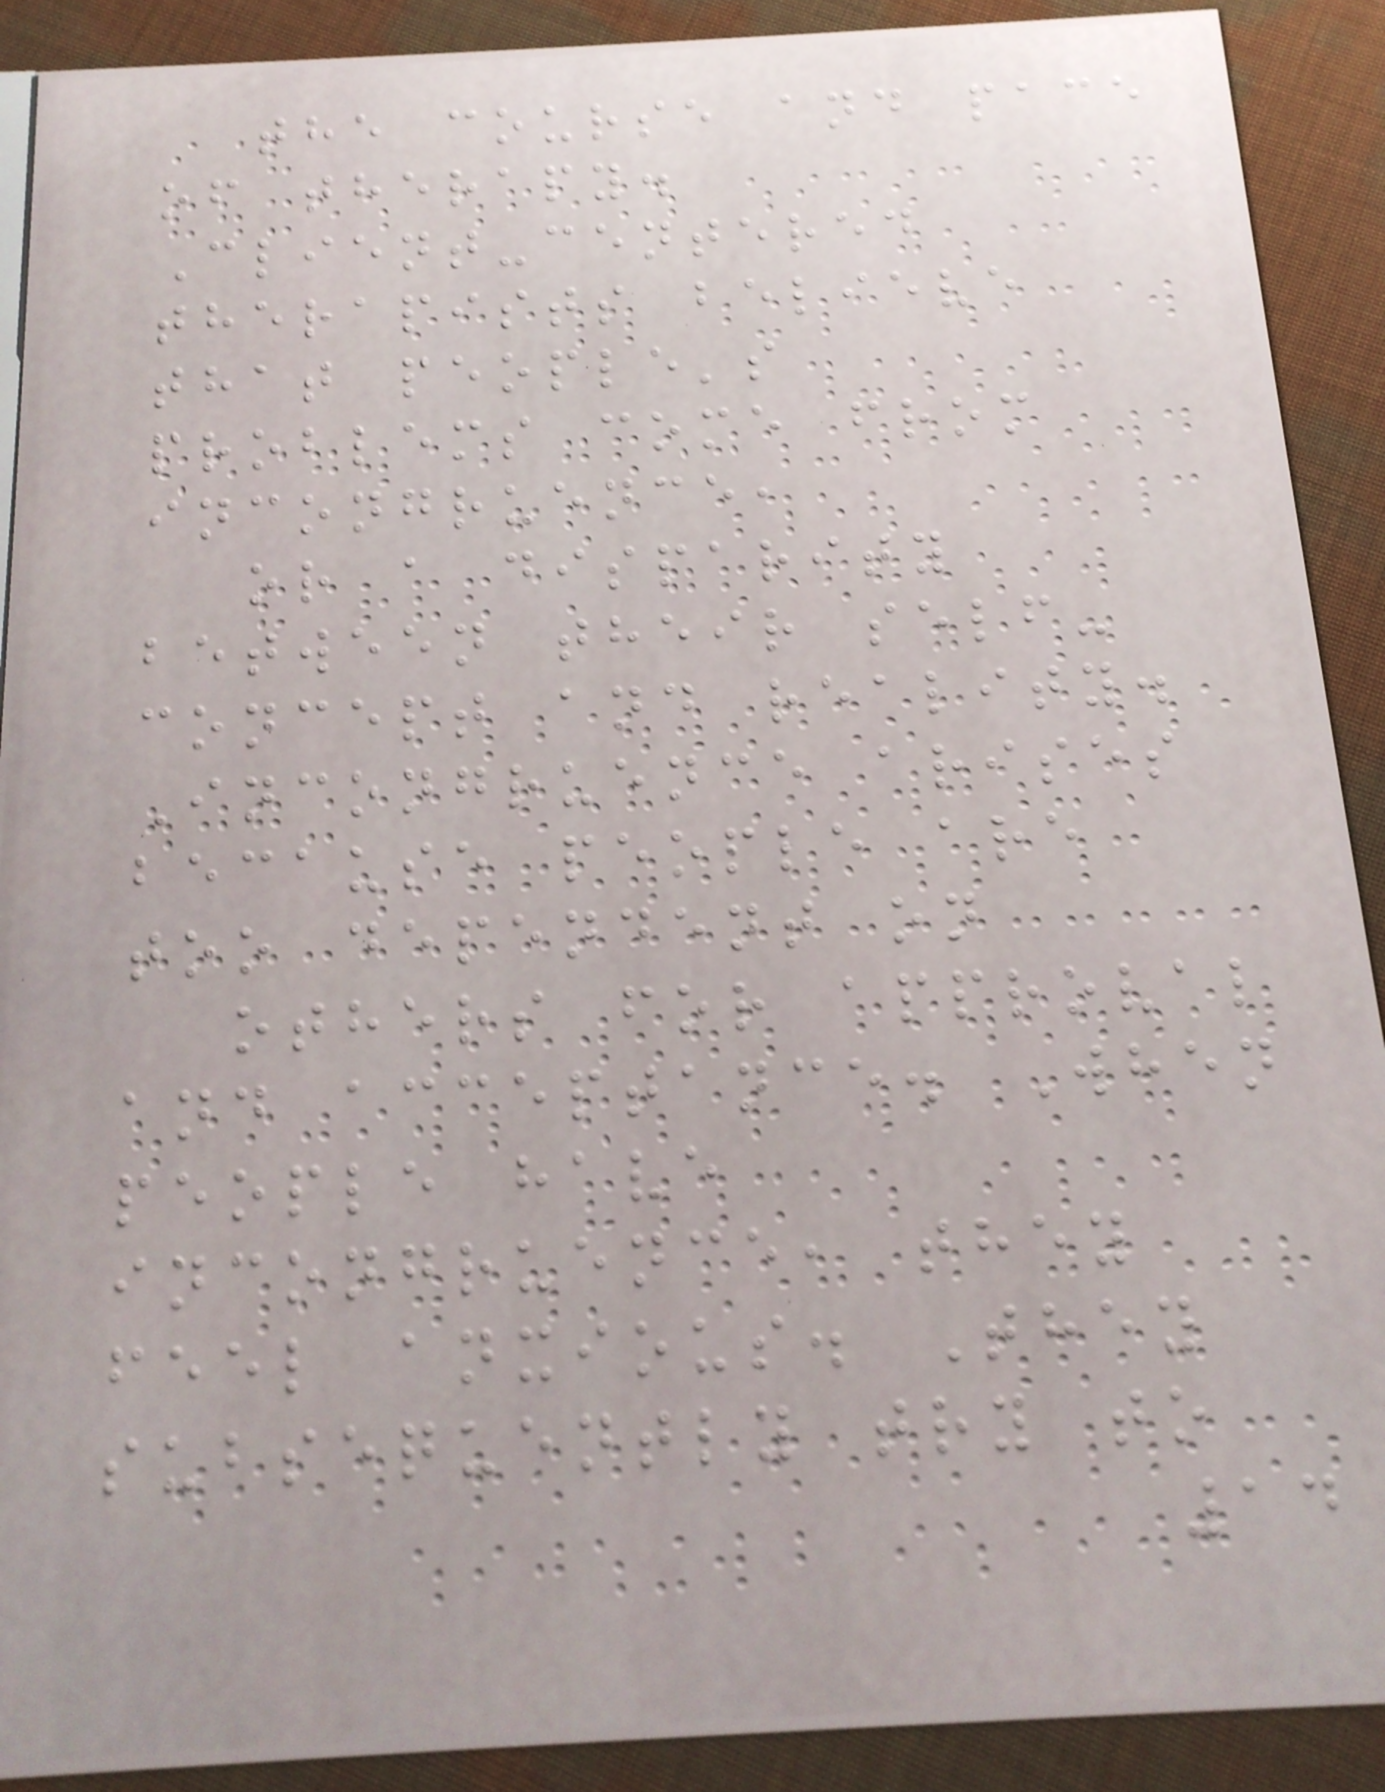the course and pace
of therapy.
Client-centered
therapists believe
that people's
problems come from
incongruence,
or a disparity
between their self-
concept and reality.
Incongruence arises
because people are
too dependent on
others for approval
and acceptance. When
people have
incongruence, they
feel anxious. They
subsequently try to
14
